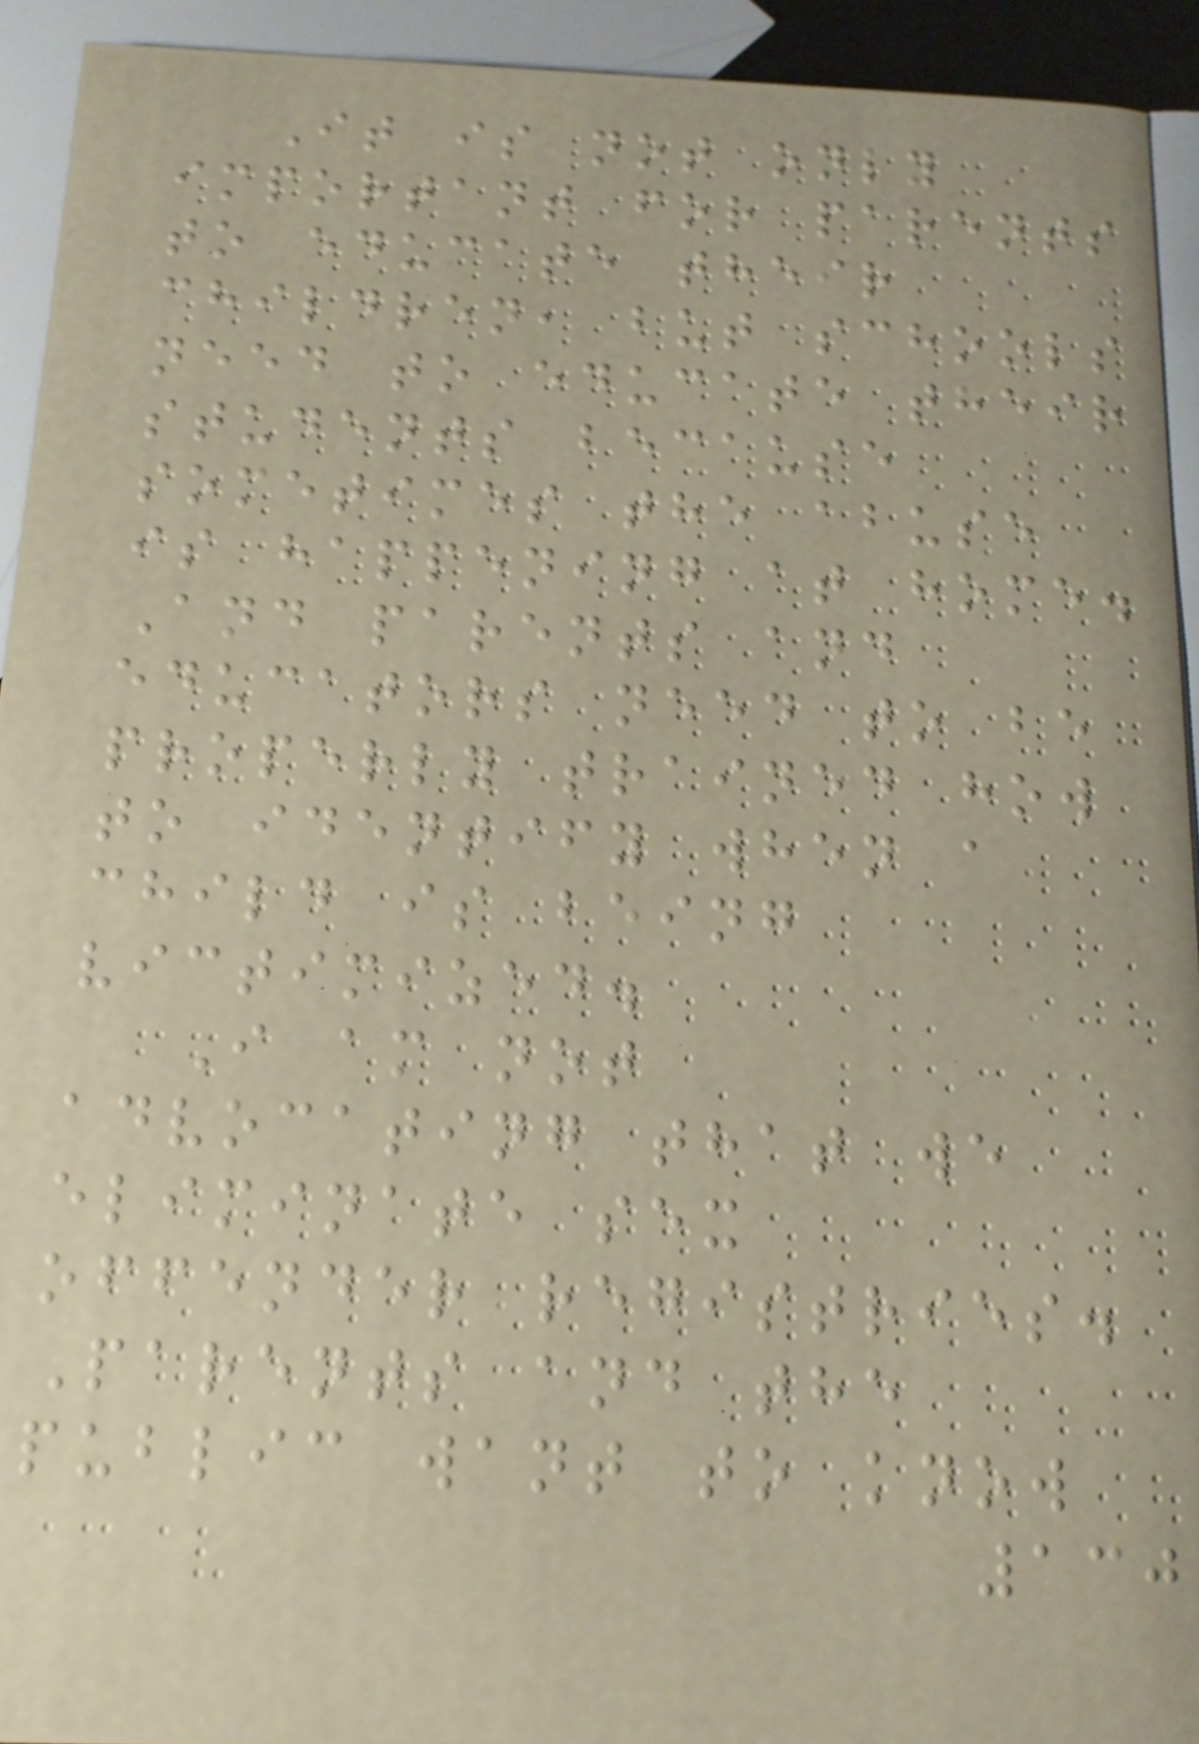It is not only
important for parents
to educate their
children, but schools
need to educate their
students because
sometimes the abuse
is happening at home.
And parents and
educators need to be
properly trained how
to identify when a
child is being
victimized.
I am not
advocating that we
eliminate sex
offender registries.
Parents and the
public want to know
130
